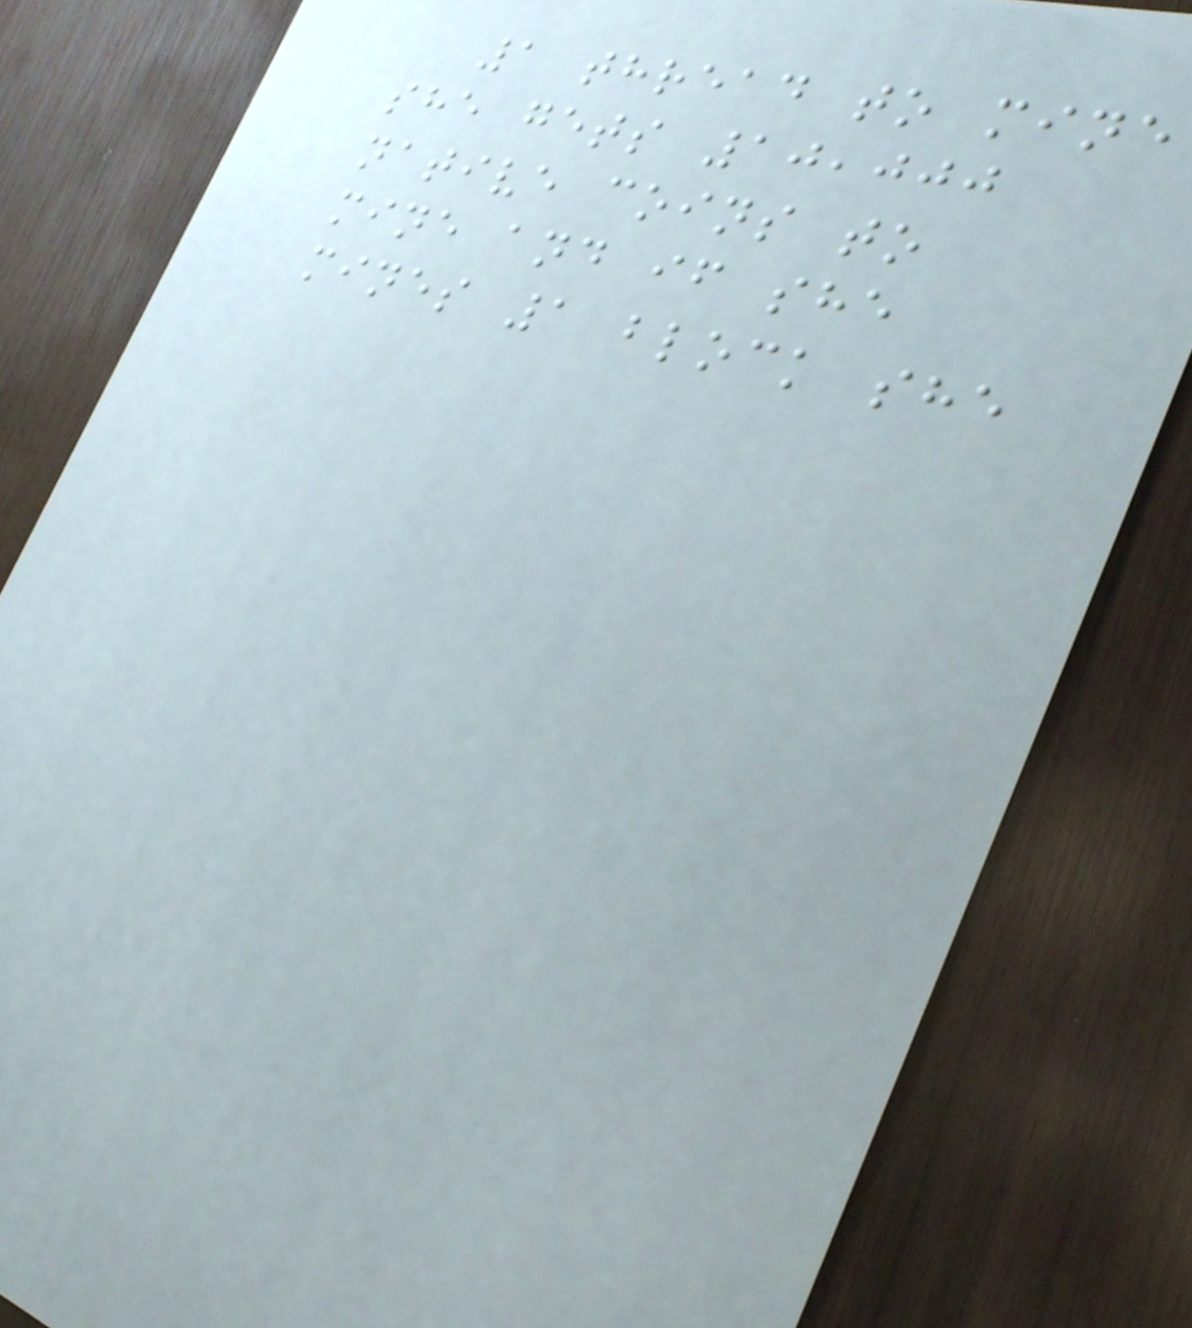1 thread to mine
she gets 10,000
native coins to
mine and if she
mines 1 block she
